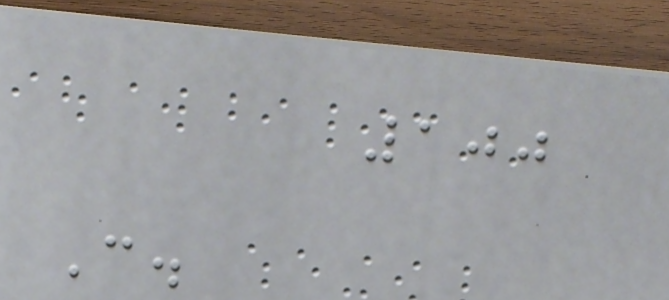100
C.
